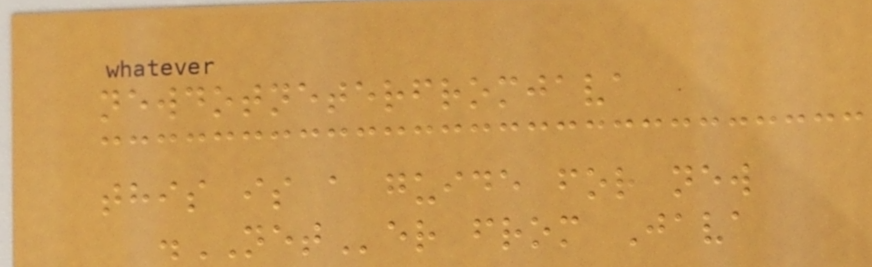newdotneterfromjava
this is a guide for new
.NETer from Java
